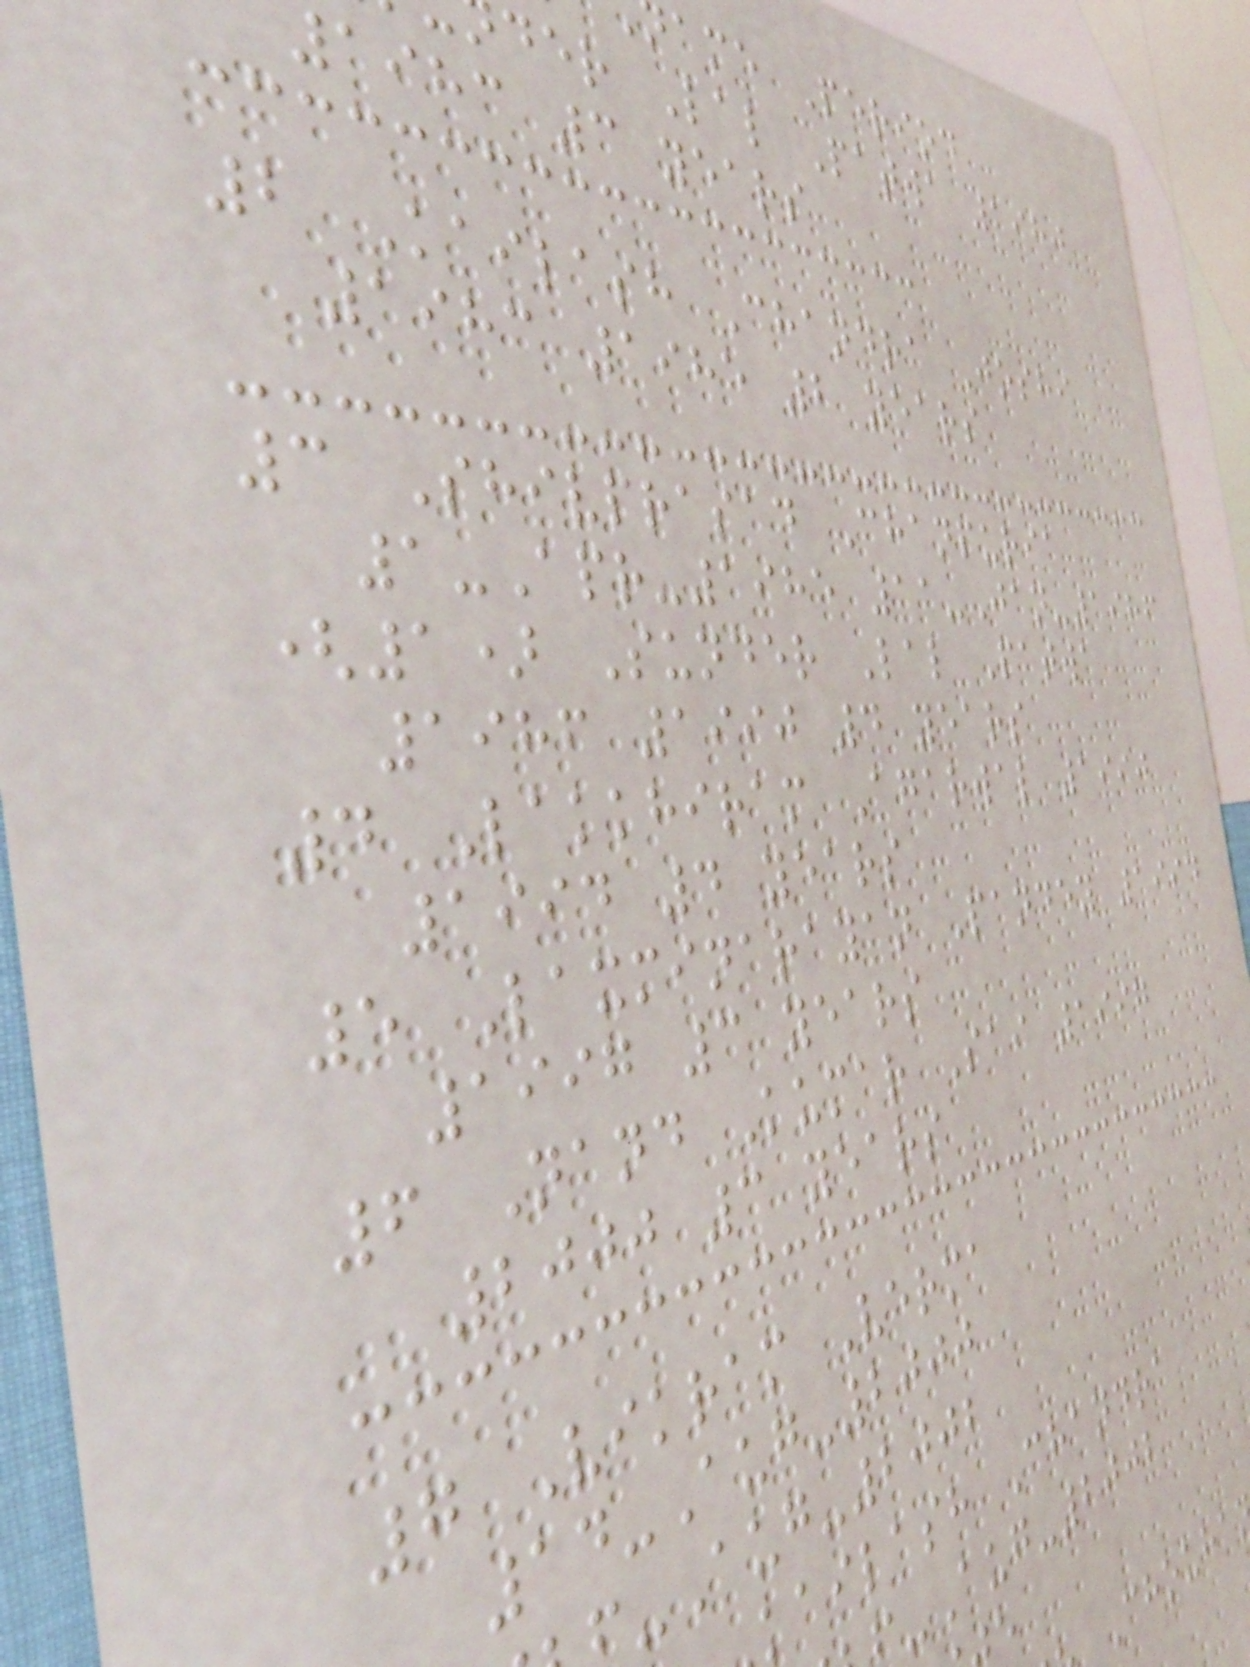ame Period
der Lal Patwa 1980
1983 3 years
2 Kailash Chandra Joshi
1983 1985 2 years
3 Shivprasad Chanpuria
1-Apr-1985 11-Jan-1986
(1) Sunder Lal Patwa
1986 1990 4 years
4 Lakkhiram Agarwal 1990
1994 4 years
5 Laxminarayan Pandey 1994
1997 3 years
6 Nand Kumar Sai 1997
2000 3 years
7 Vikram Verma
14-Aug-2000
-Aug-2002
kailash Chandra
-Aug-2002
Chouha
